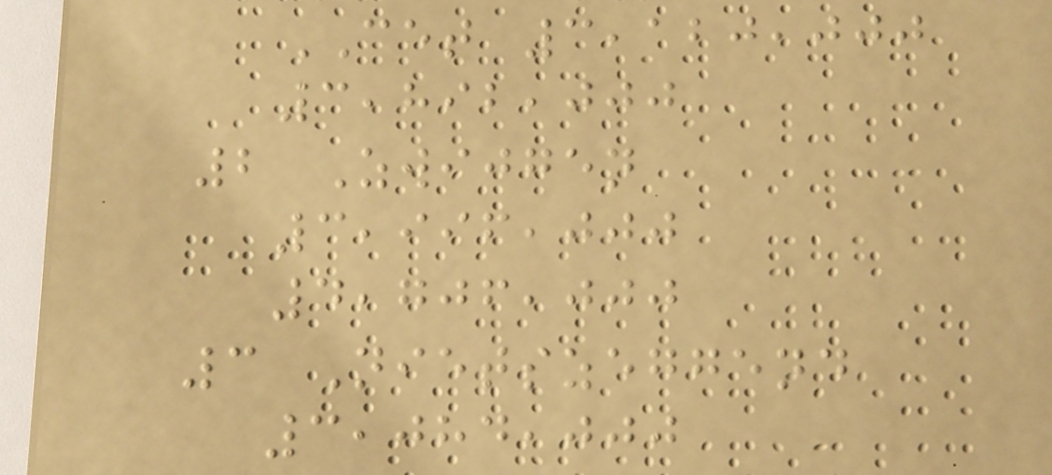CET 3,120,000
3,892,000
2 Zwijgen
3,996,000
4,706,000
3 Nietszeggend
3,084,000
